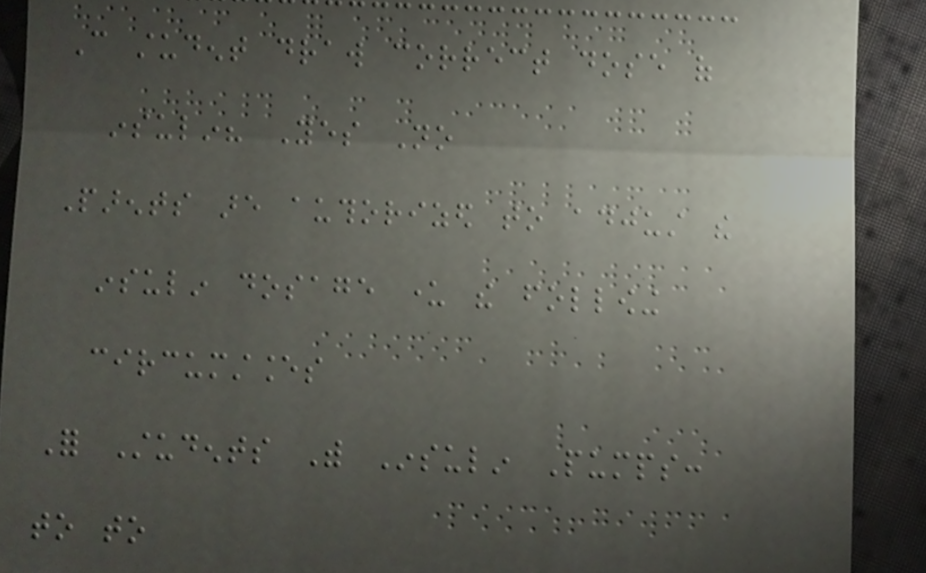Can student draw correct dose of
insulin? Yes No
Parents are authorized to adjust the
insulin dosage under the following
circumstances
For Students With Insulin Pumps:
to to
